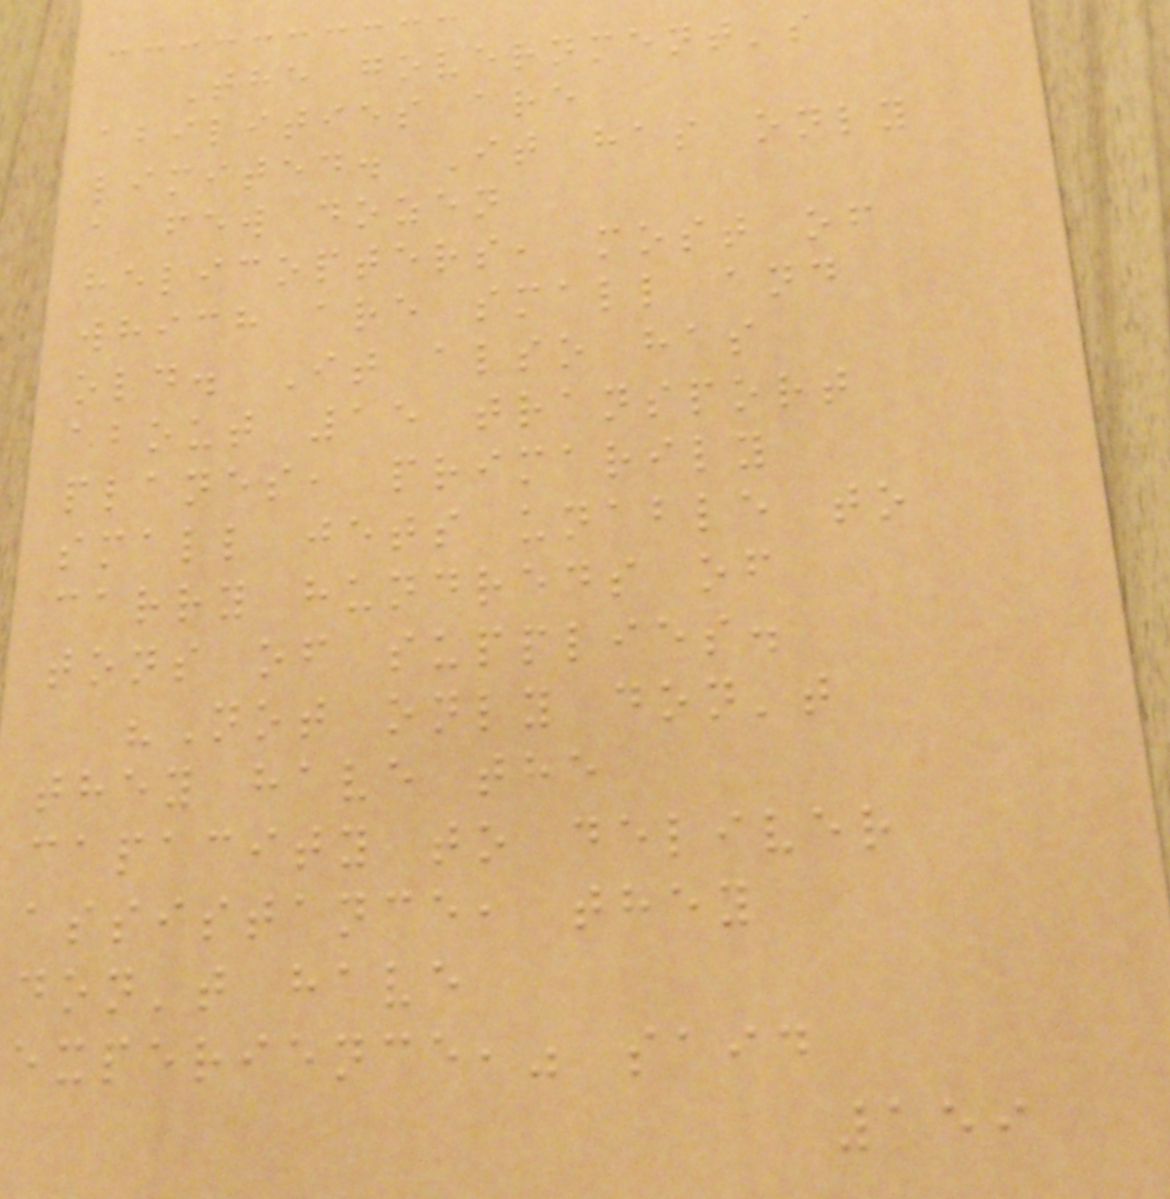The government's
abilities are
limited. It has only
a few dozen
helicopters, most of
which are small and
old. It also has
about 15 transport
planes, primarily
small jets unable to
carry hundreds of
tons of supplies.
"Not only don't
they have the
capacity to deliver
assistance, they
don't have
experience," said
159
